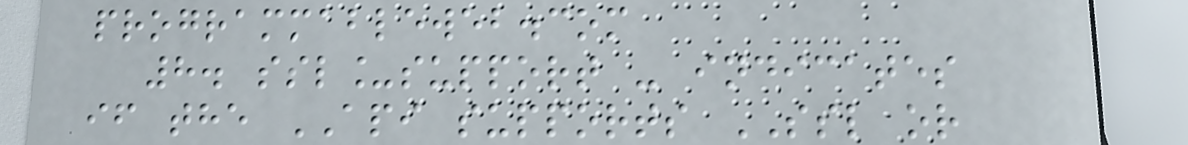programmableweb.com
8. ssl_support - indicates
if the API supports SSL or
